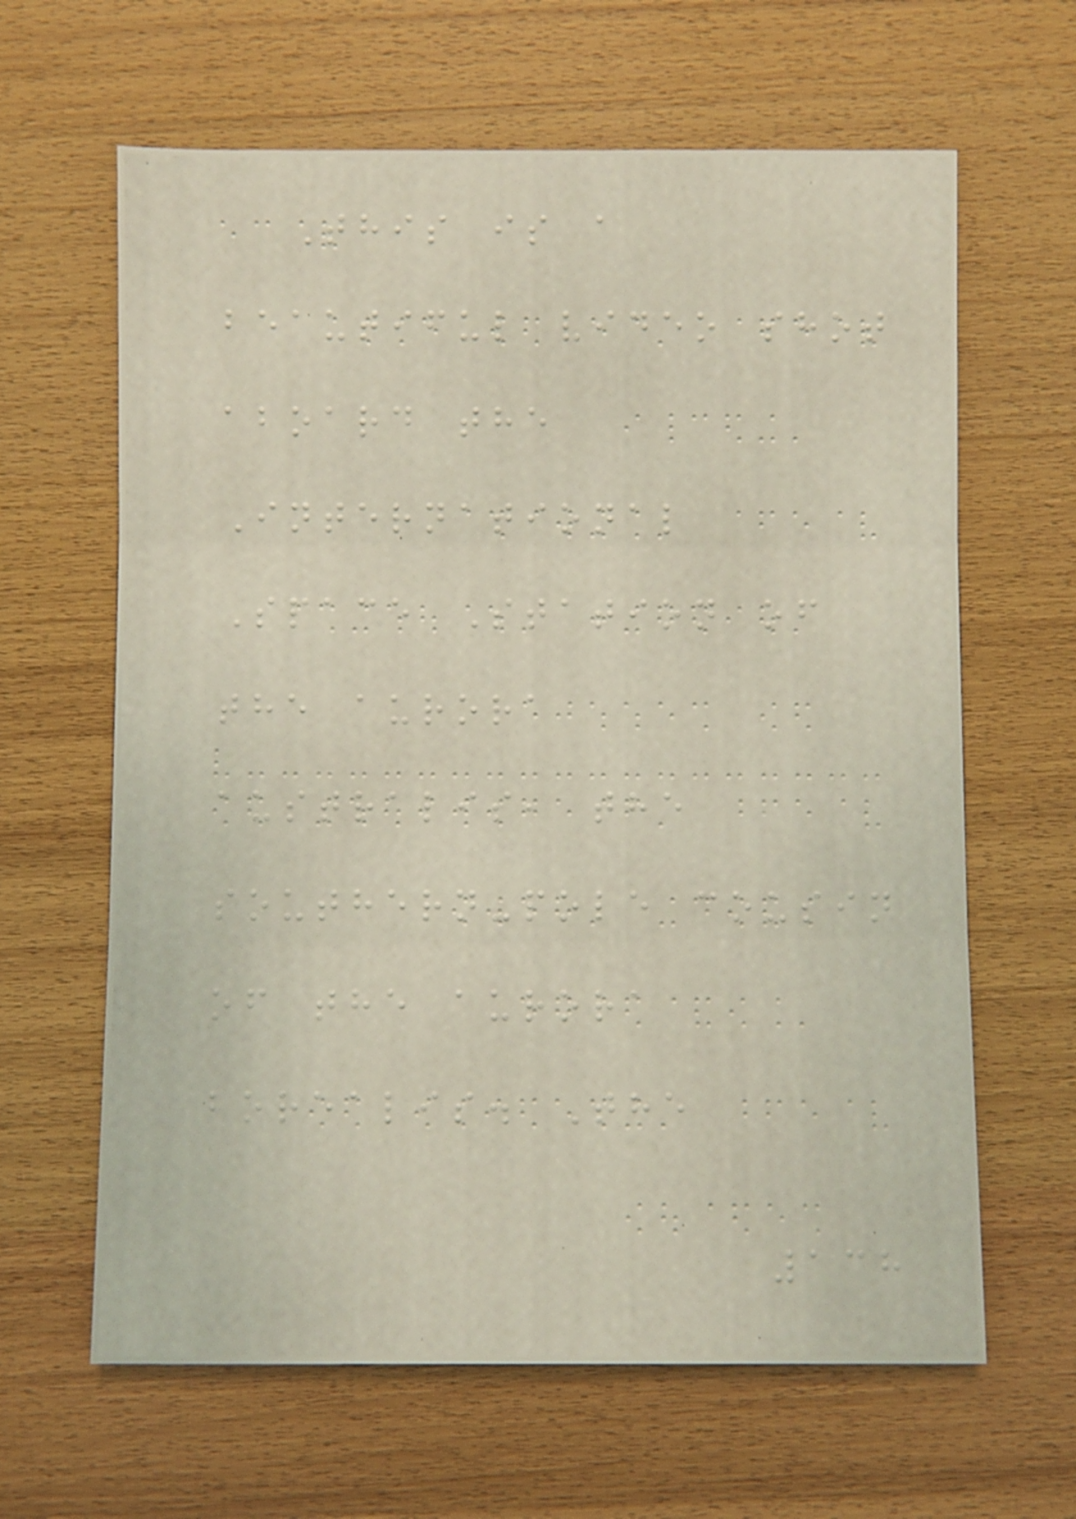This is a
beautiful video shot
aboard the
International
Space Station of
the aurora
australis, the
southern-pole cousin
of the aurora
borealis. The
138
